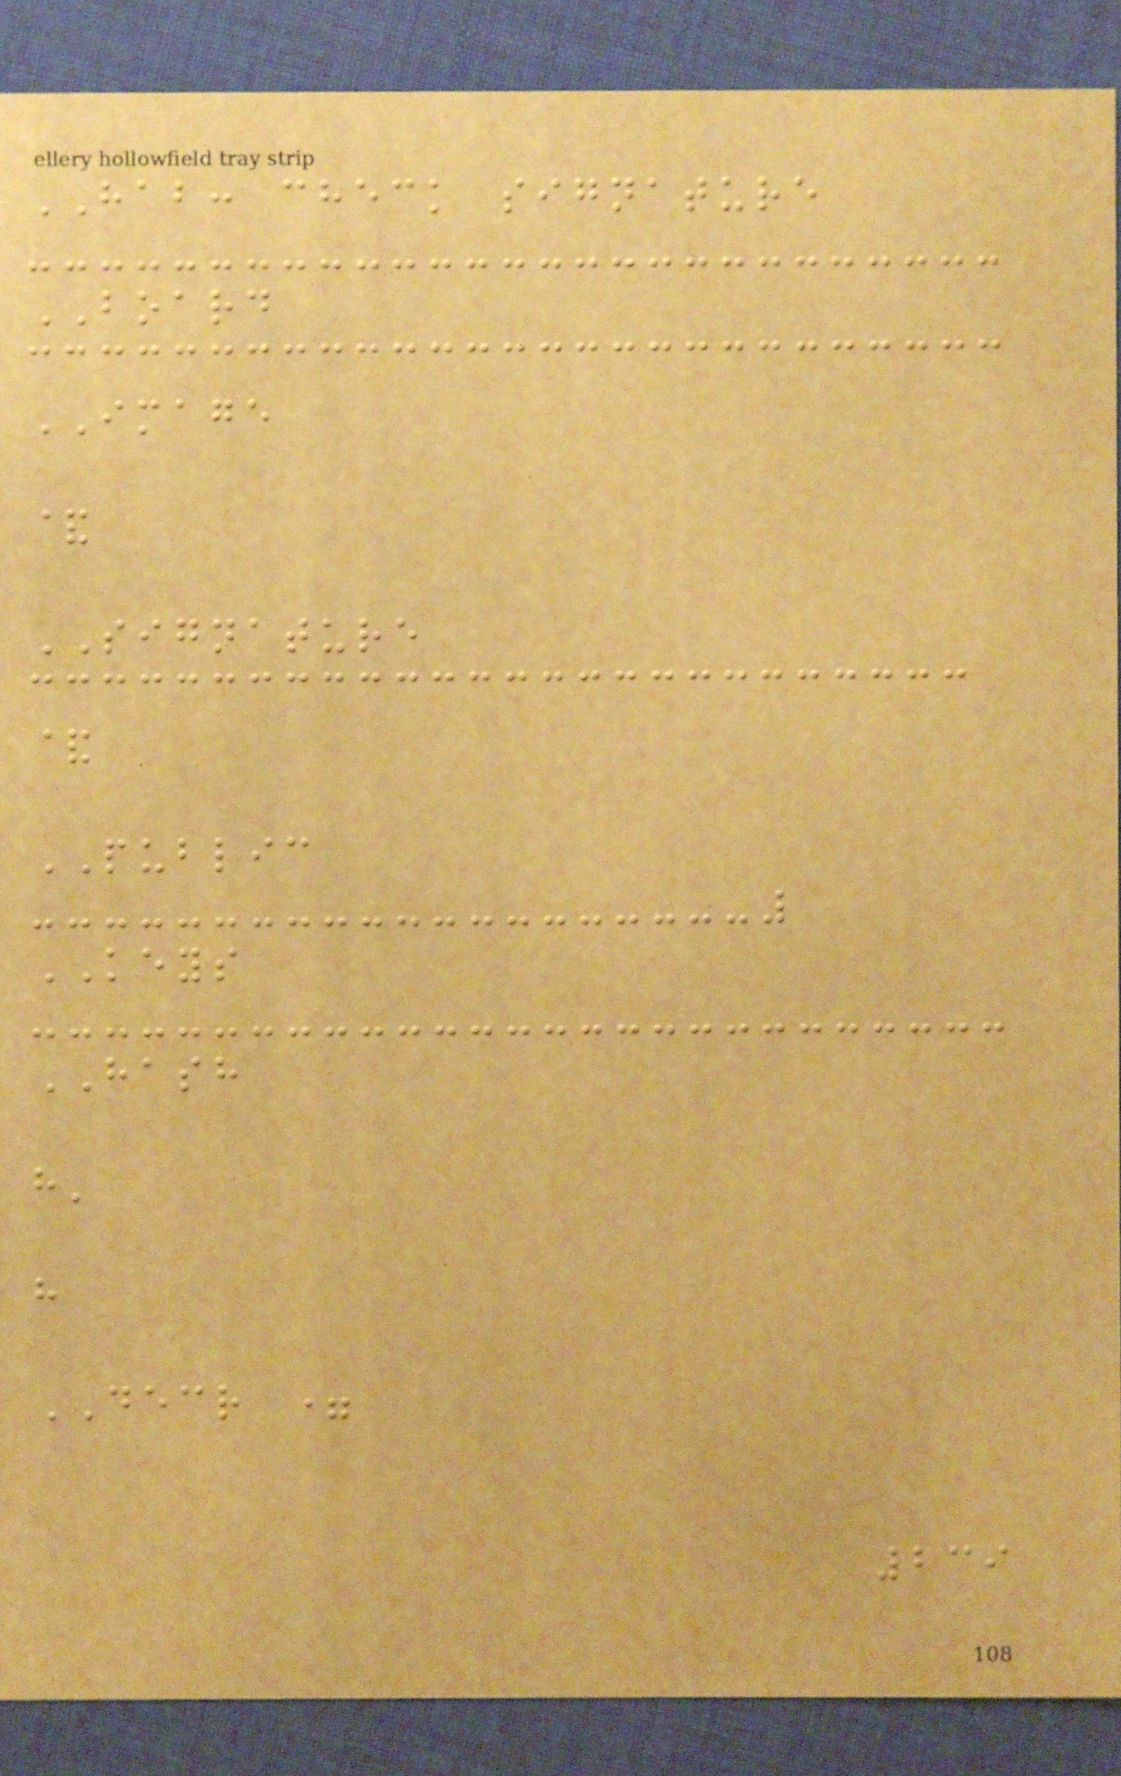HAB: check signature
BOARD
IMAGE
&
SIGNATURE
&
PUBLIC
KEYS
HASH
h'
h
DECR =
239
